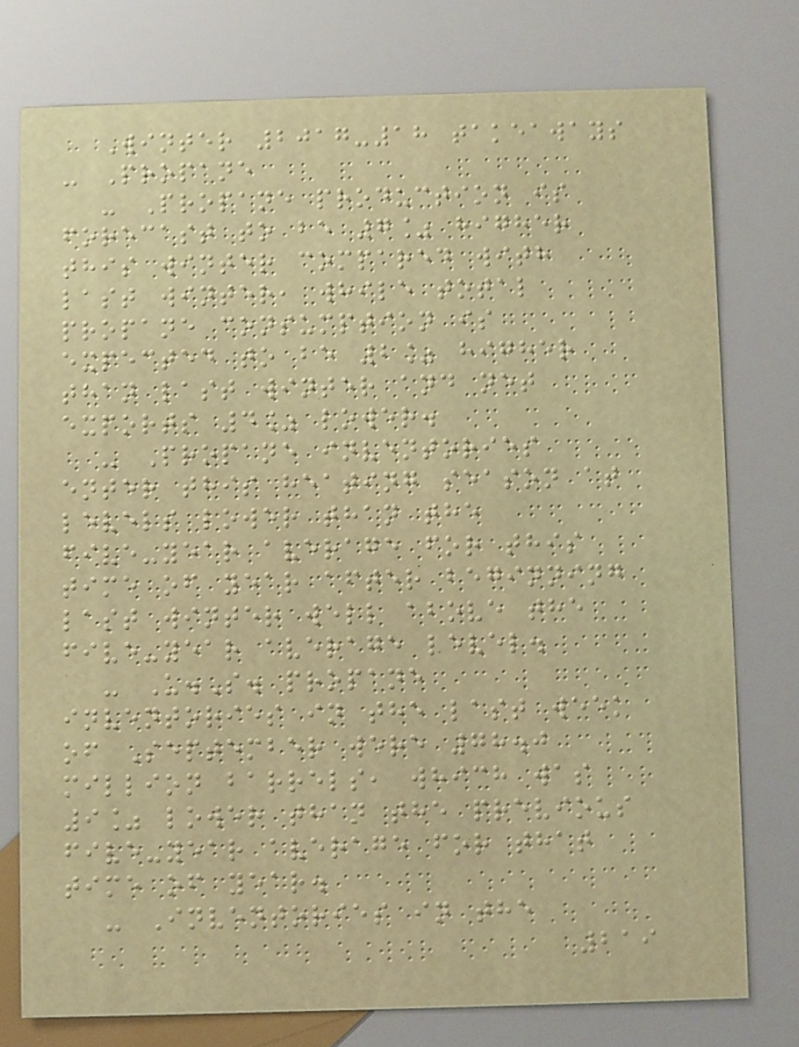Winter 2017-18 takeaways
- Propane
- Propane production is
forecast to be 7% higher
this winter compared with
last winter, while total
propane consumption is
expected to be 2% higher
than last winter and net
exports 4% lower.
- Propane inventories
enter this heating season at
levels lower than the
five-year average for this
time of year after beginning
last winter well above the
five-year average level.
- U.S. propane
inventories in the last week
of September were 78.0
million barrels, which was
9% lower than the previous
five-year average for that
time of year.
- Inventories in the
219
